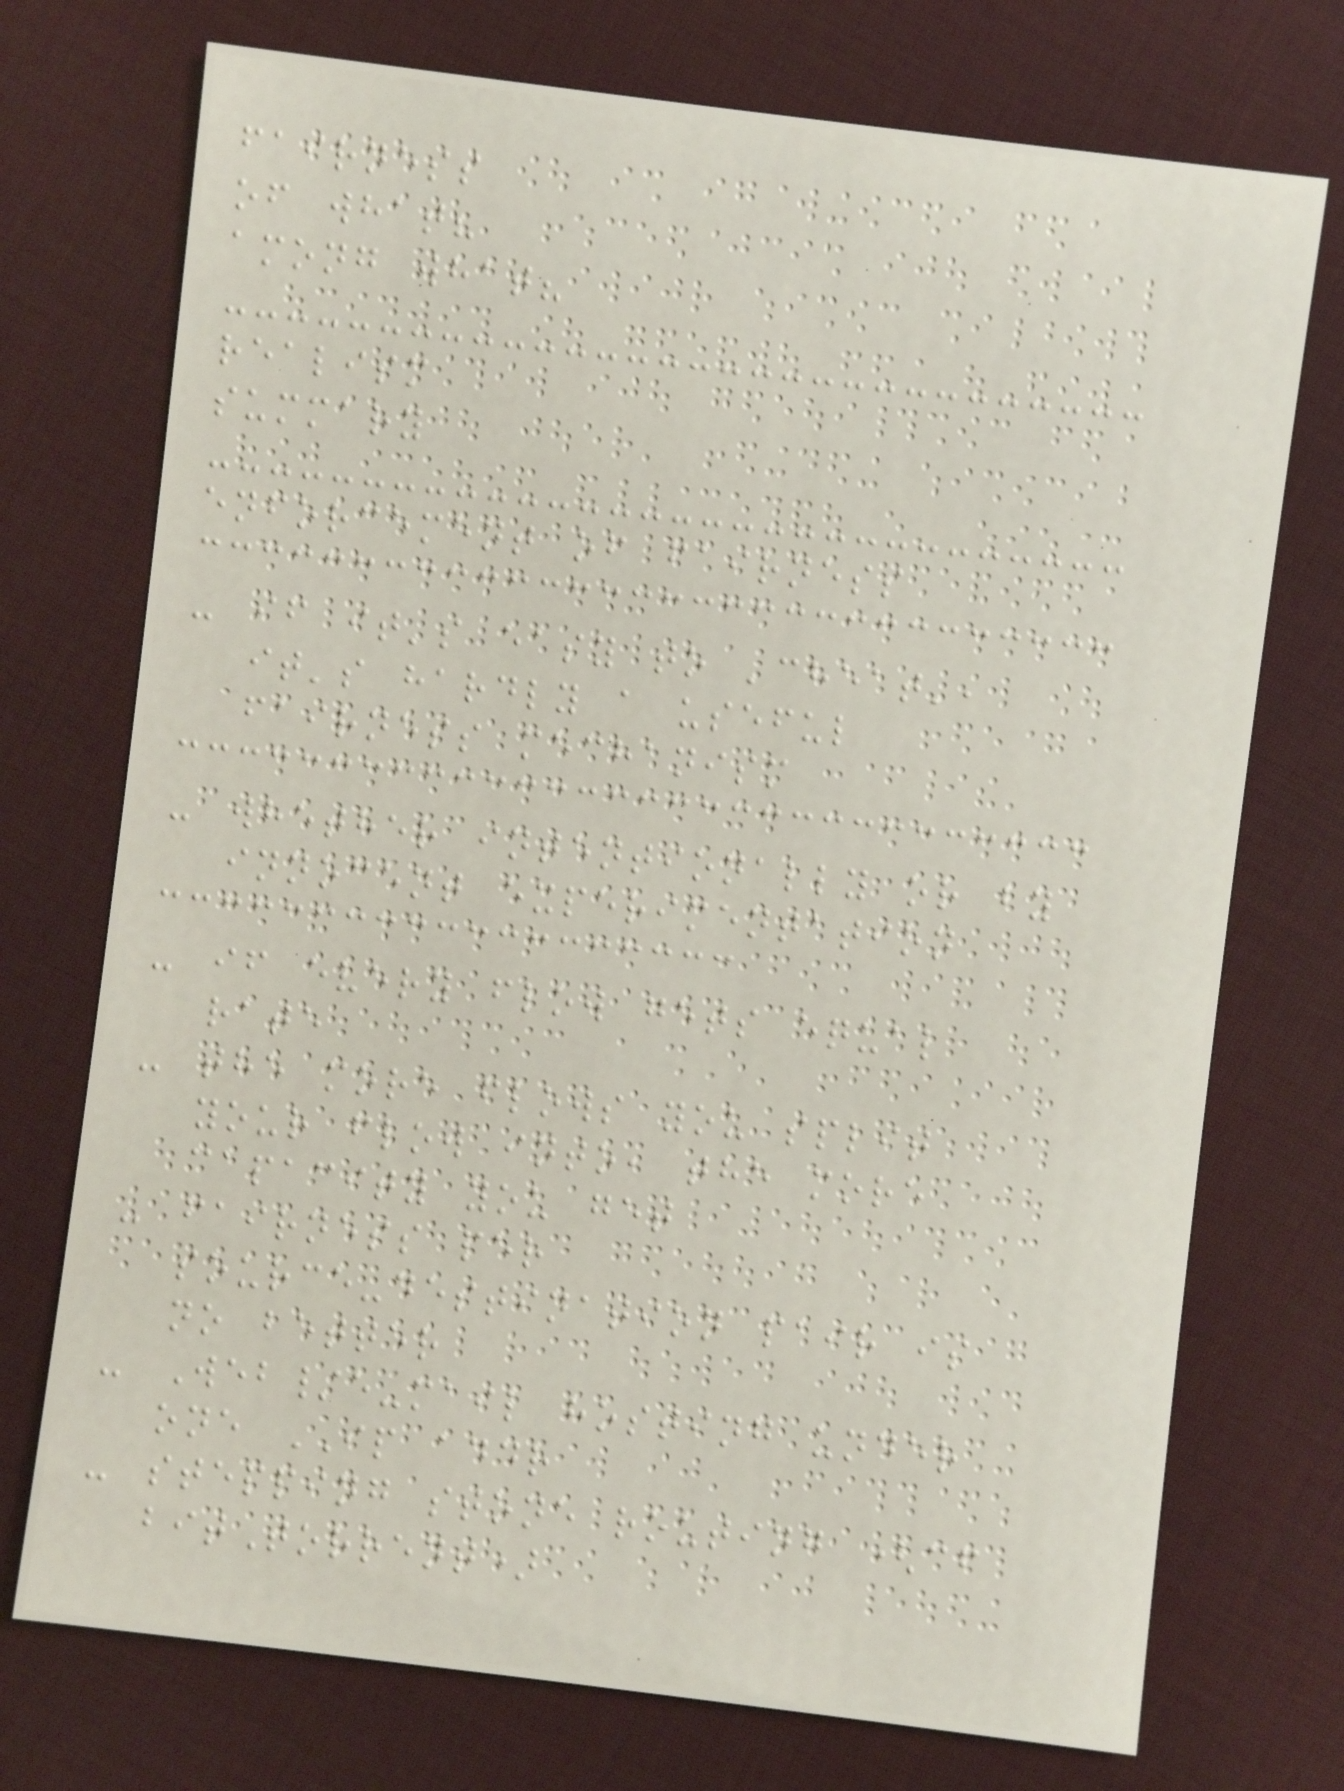fairness
of what?
among what?
realism
summary
enforcement of fairness
- if it's easy to 'cheat',
it's hardly a useful
fairness mechanism
- whether intentionally or by
innocent experimentation
- if every flow gets equal
rate
- the more flows you split
your flow into, the more
capacity you get
- fairness per
source-destination pair is
no better
- Web/e-mail hosting under
one IP addr
- stepping stone routing (cf
bitTorrent)
